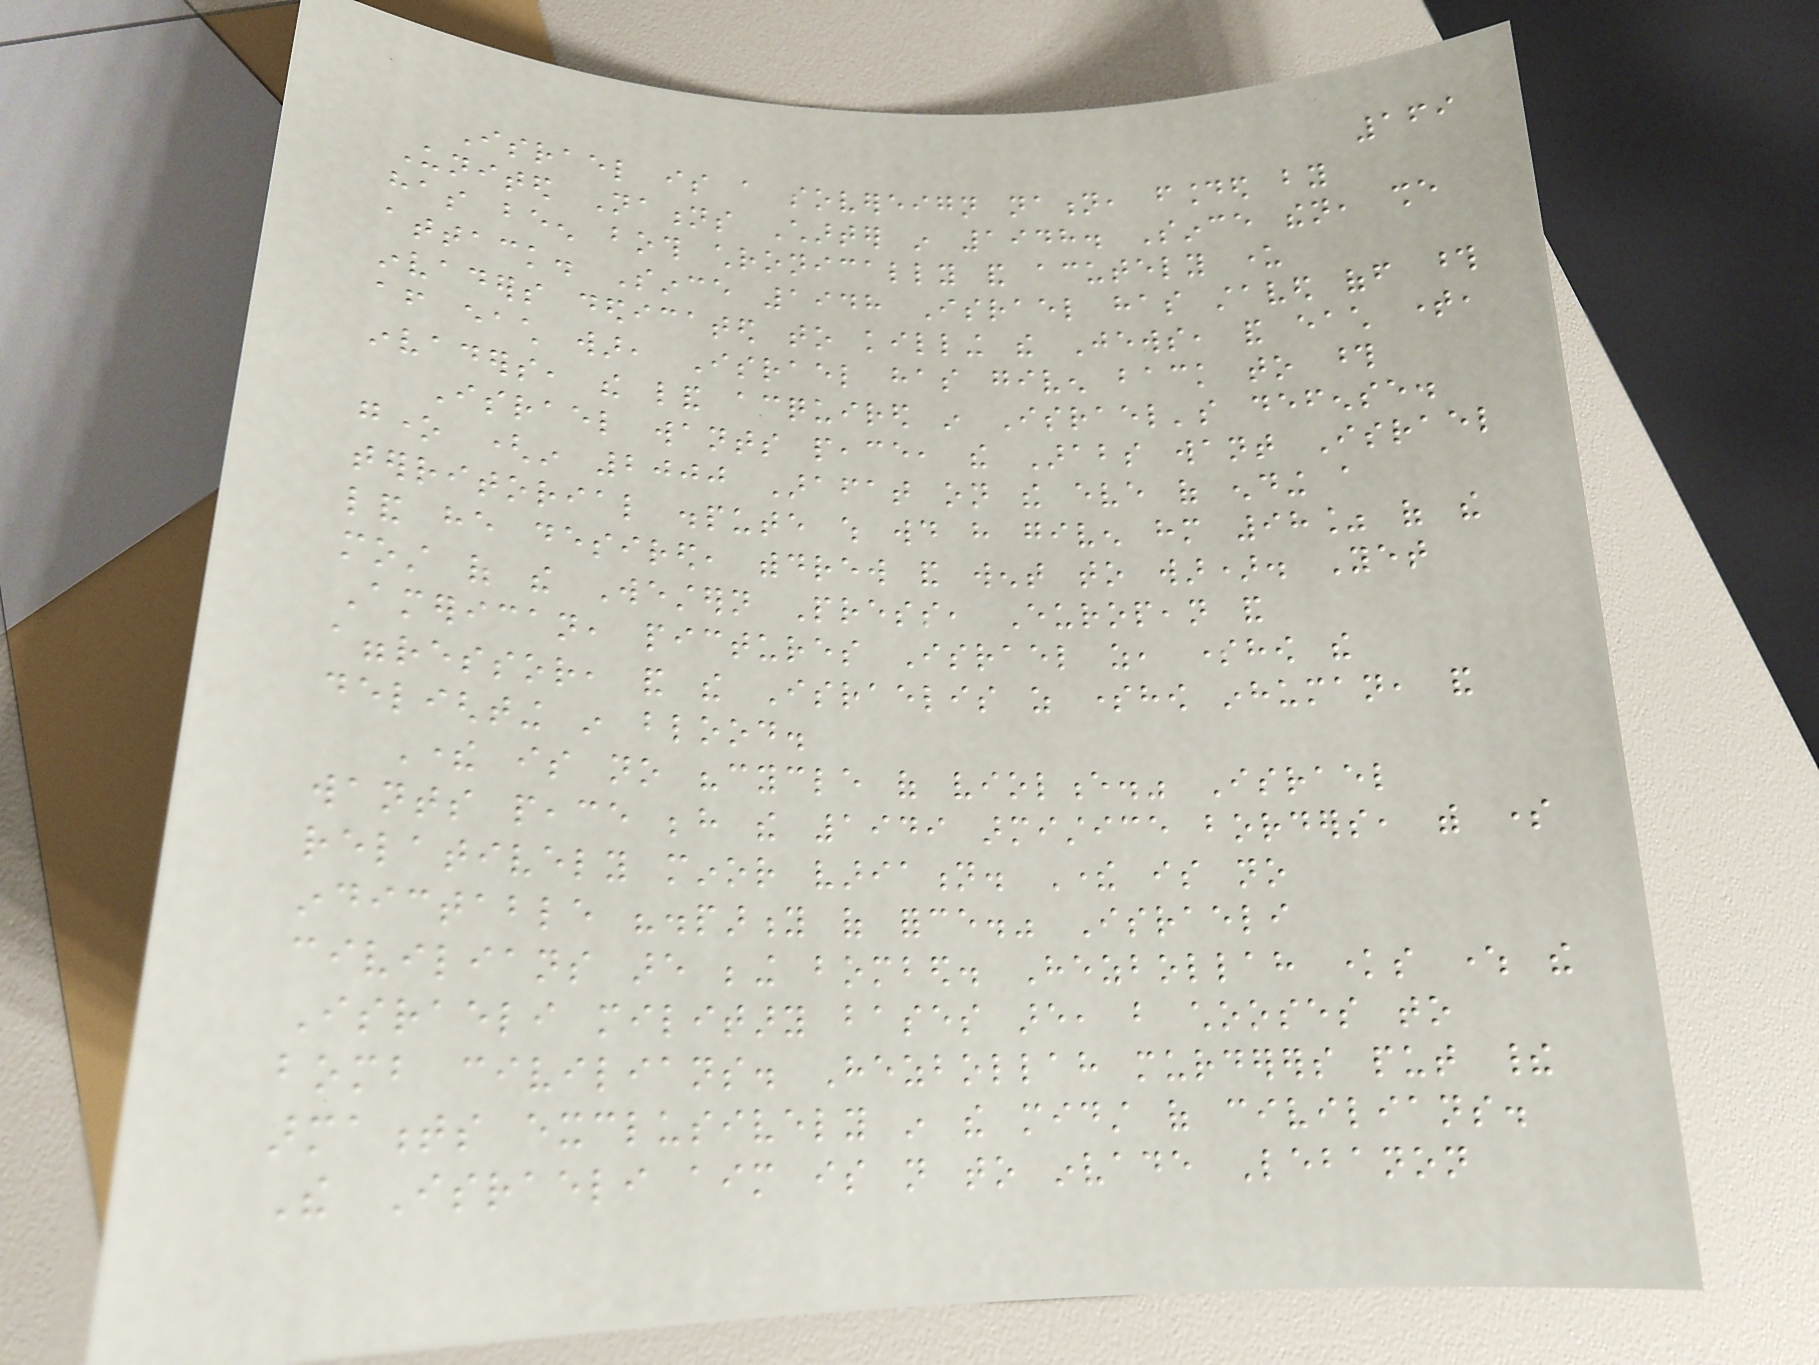169
Israel is a sovereign nation, founded by
United Nations Charter in 1948. Since then, she
has been both chronically and acutely under
attack. Since 1948 Israel has staved off those
invaders dedicated to killing the Jews, and each time,
after each war, Israel has given back to those
invaders, the land acquired in Israel's defense.
Israel wants peace, the Arabs want Israel
gone (in 2000 Arafat on the eve of ending a
territorial dispute which would have given him 98% of the
land he desired, withdrew and went to war). Yet
most of the Western Press, European and
American, pictures Israel as, somehow the
aggressor, and the Israelis as somehow inhuman, and
delighting in blood.
There is no "cycle of violence." Israel
wants peace behind the 1949 armistice borders, with some
relatively minor variation. There is no
indictable "disparity of force." Israeli
civilians are being bombed. Hezbollah knows where the
Israeli military bases are, but chooses to
bomb civilians. Hezbollah murderers put their
armaments exclusively in the midst of civilians.
The Israeli aim is not to invade Lebanon
